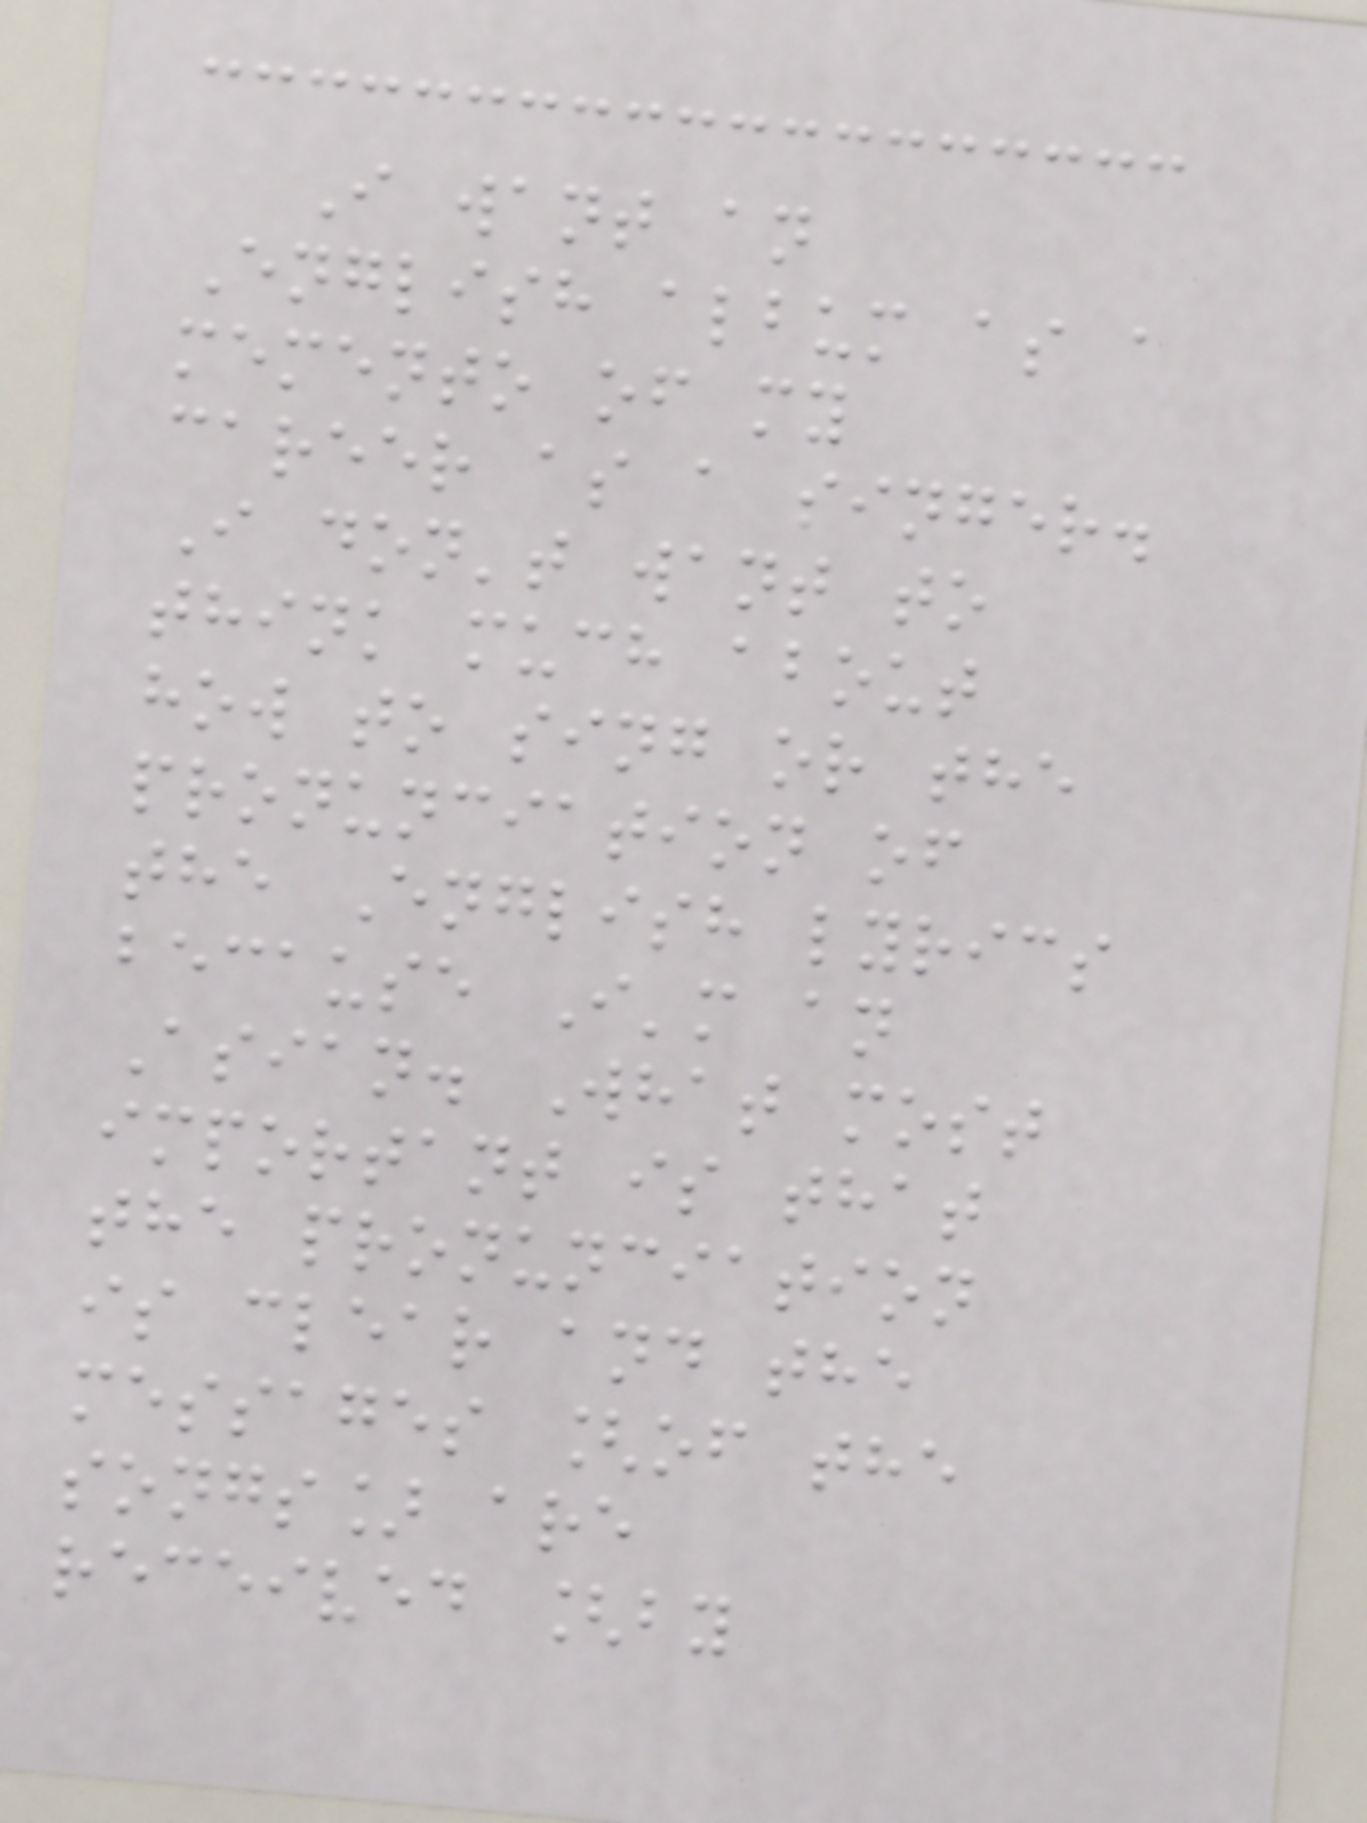I want an
English album as a
memento of my
career as a singer.
I don't want to
think much about
how to sing or the
pronunciation of
the English lyrics
because I'm an
Asian. What most
important is that
the pronunciation
is clear and the
messages [of the
songs] are
received [by
